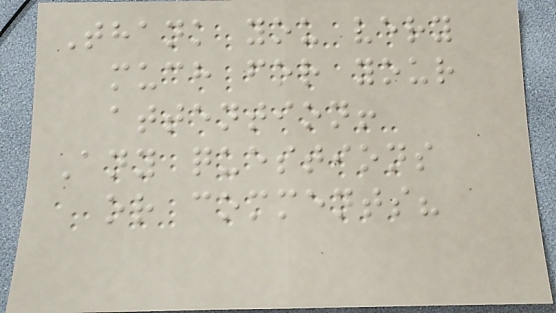Thank you very
much for your
attention!
Any questions
or comments?
